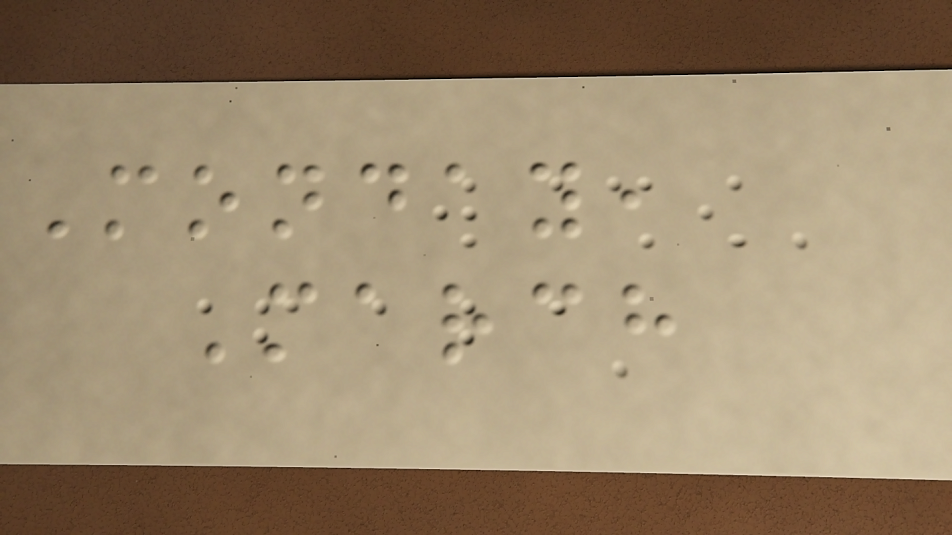Monday,
March
